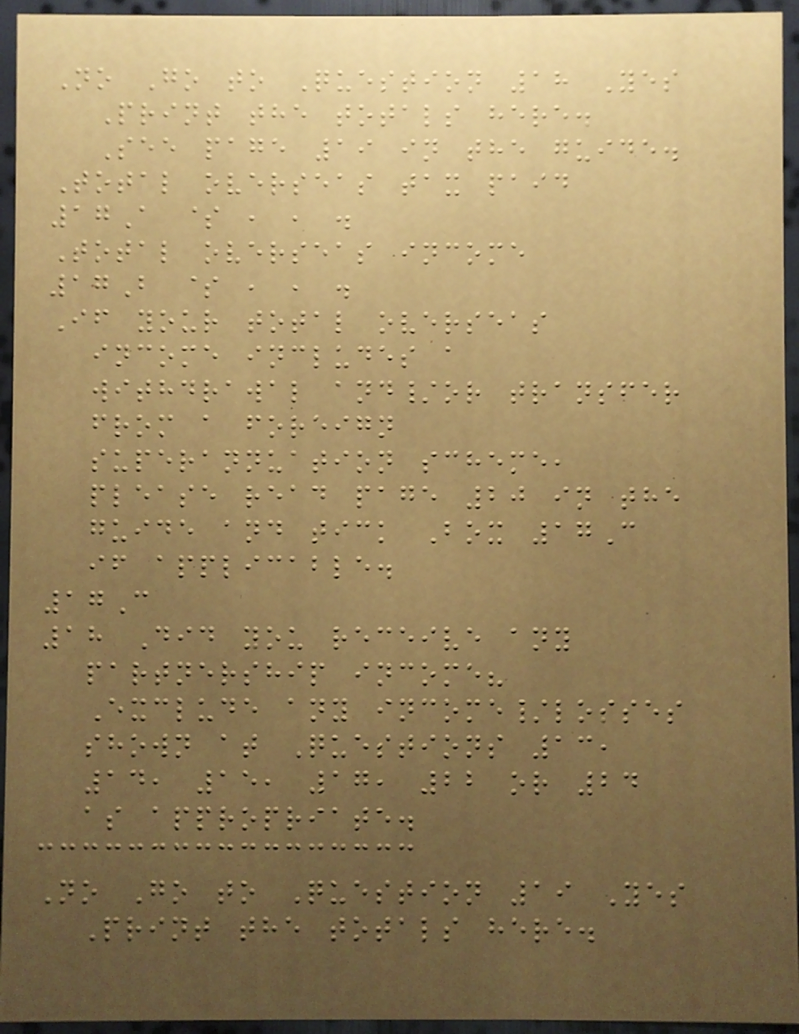No Go to Question 18 Yes
Print the totals here.
See page 19 in the guide.
Total overseas tax paid
17A $ , , .
Total overseas income
17B $ , , .
If your total overseas
income includes a
withdrawal and/or transfer
from a foreign
superannuation scheme,
please read page 20 in the
guide and tick Box 17C
if applicable.
17C
18 Did you receive any
partnership income?
Exclude any income/losses
shown at Questions 13,
14, 15, 17, 22 or 24
as appropriate.
No Go to Question 19 Yes
Print the totals here.
